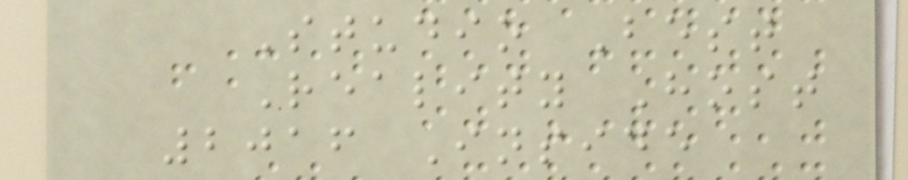Studio Best
Reality Host
2016 Inside
